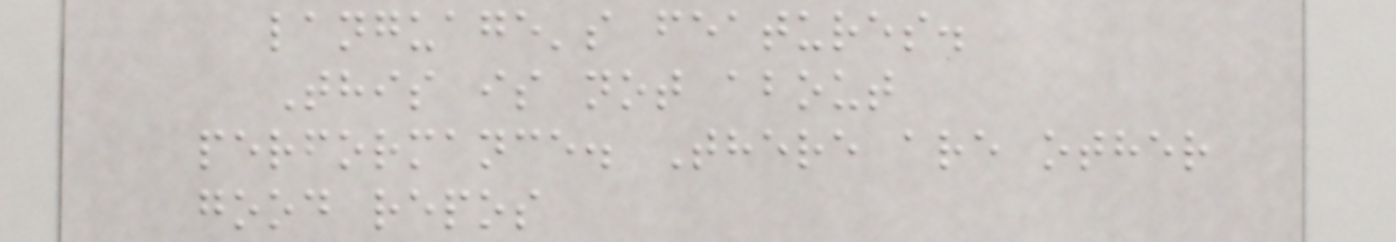language's features.
This is not about
performance. There are other
good repos
